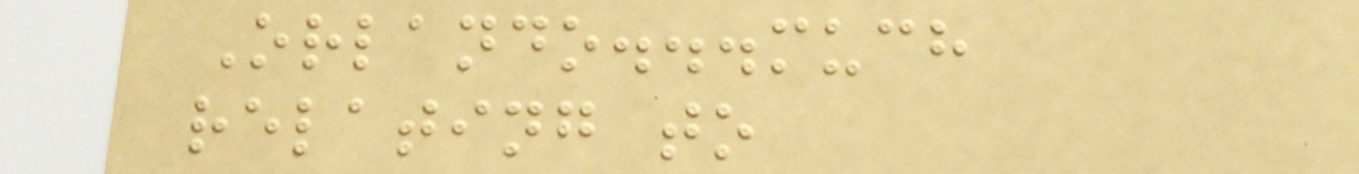Orlando...much
relating to
